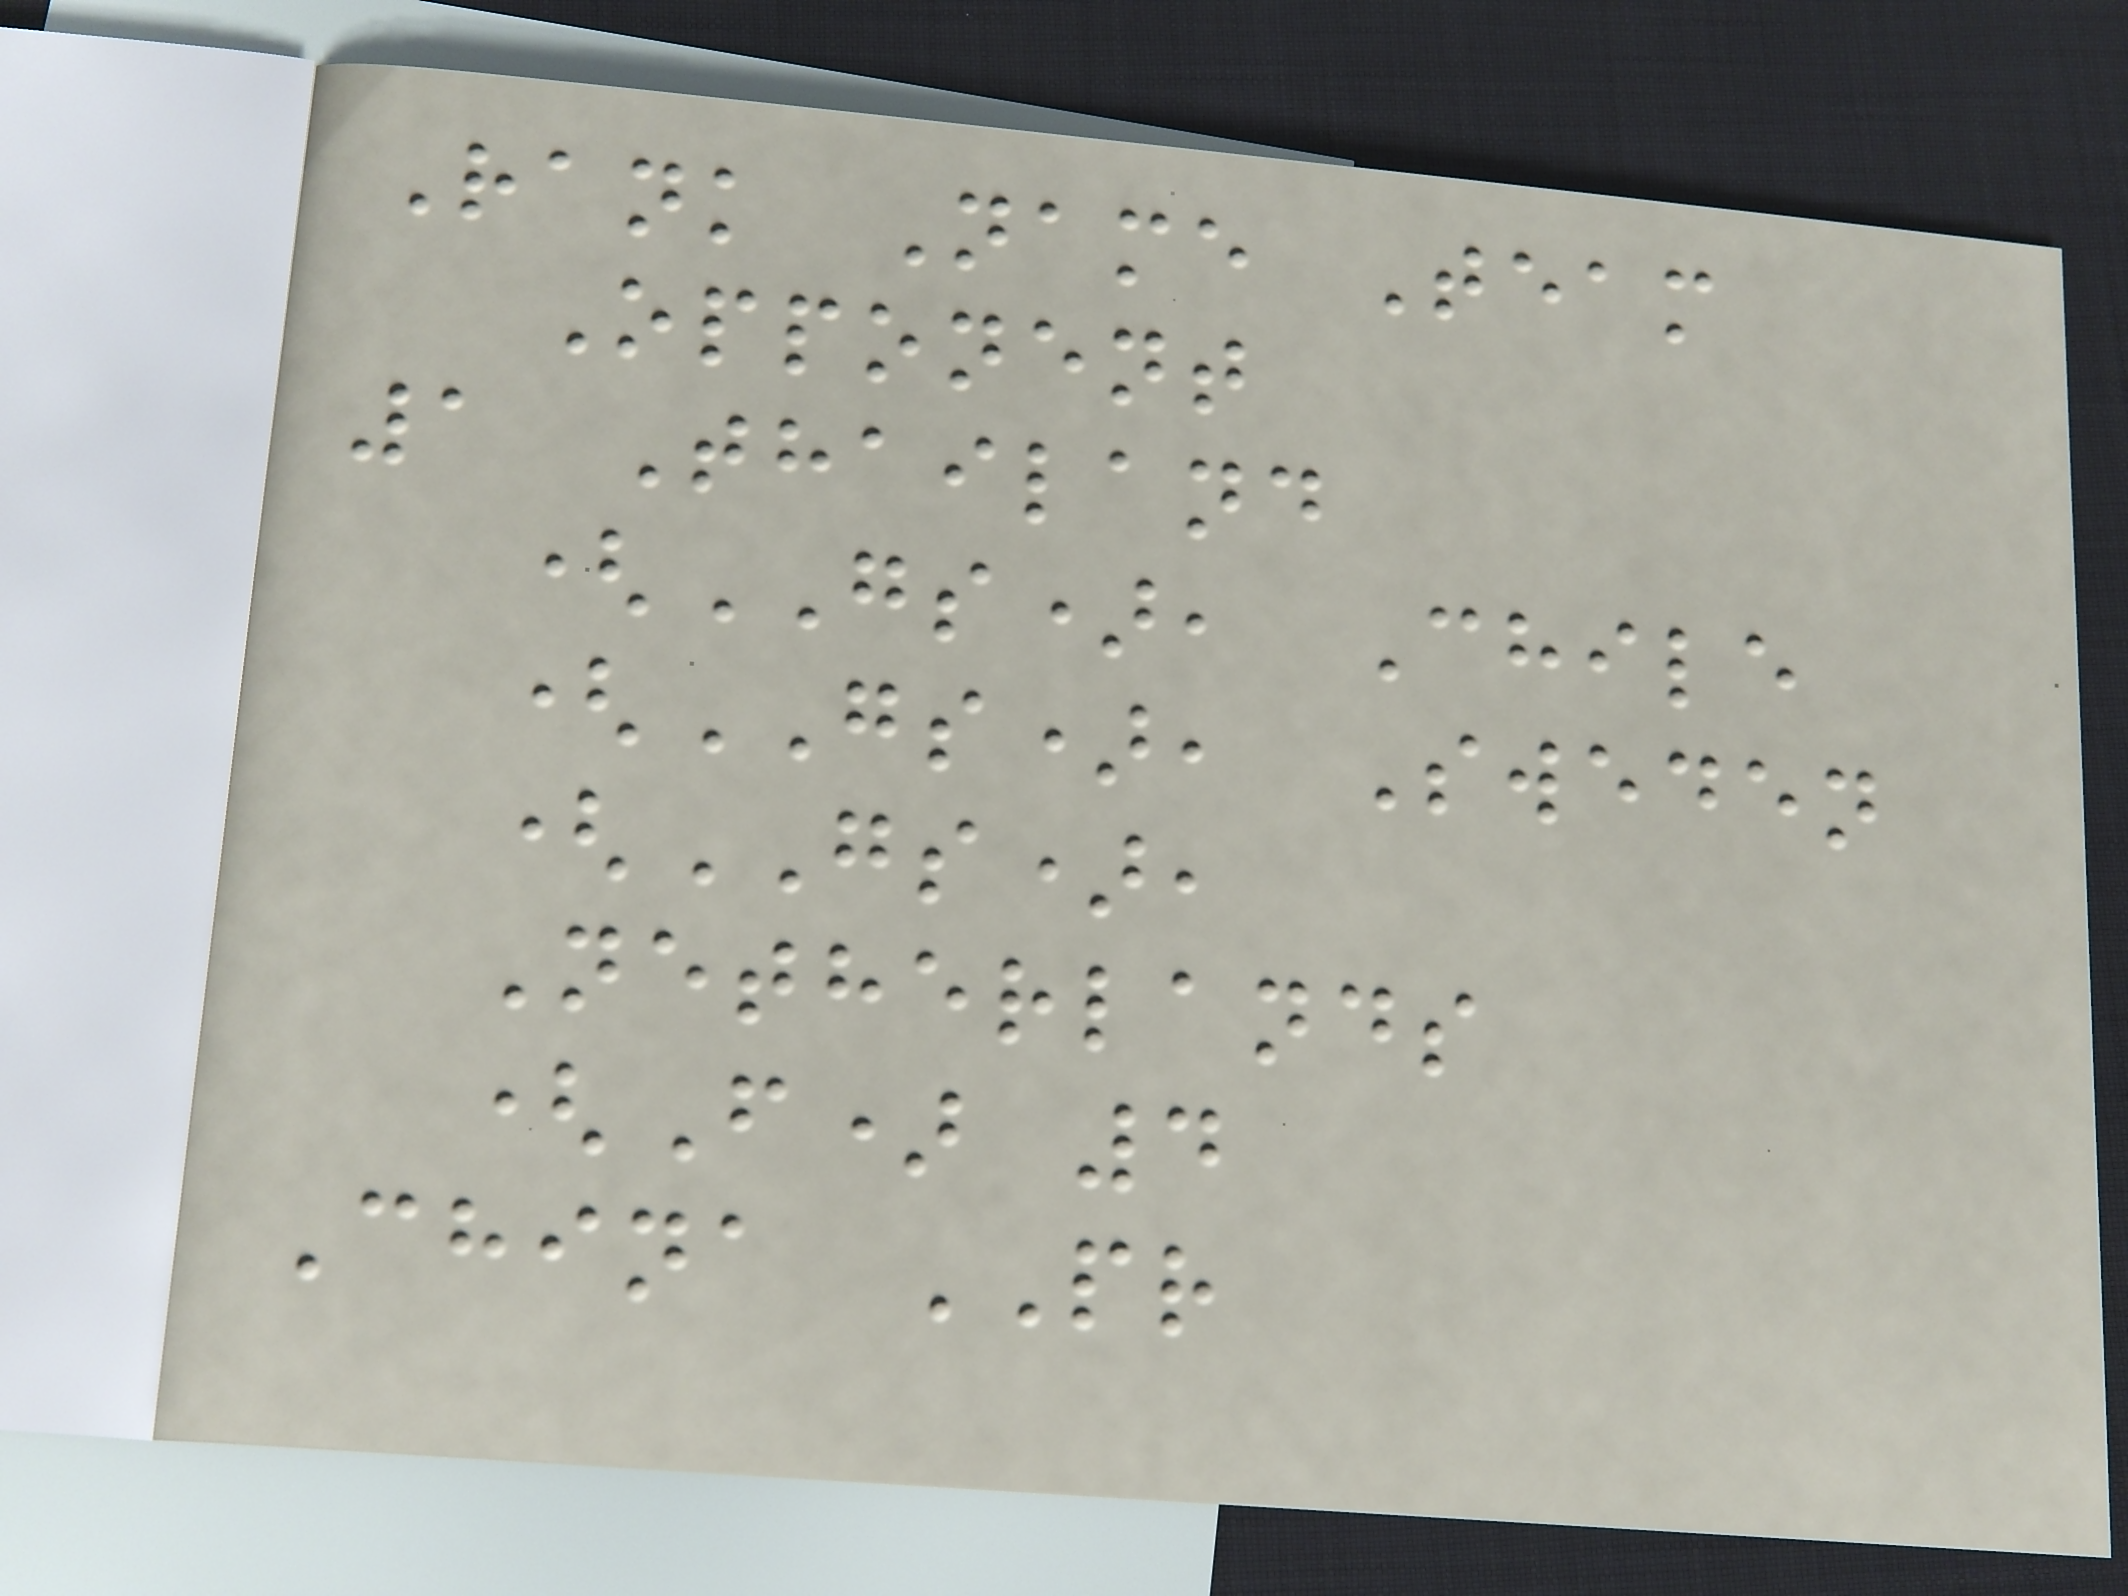Rank Name Team
Opponent
1 Thailand
(GS), Chile
(GS), Sweden
(GS),
Netherlands
(F) 4
China PR
